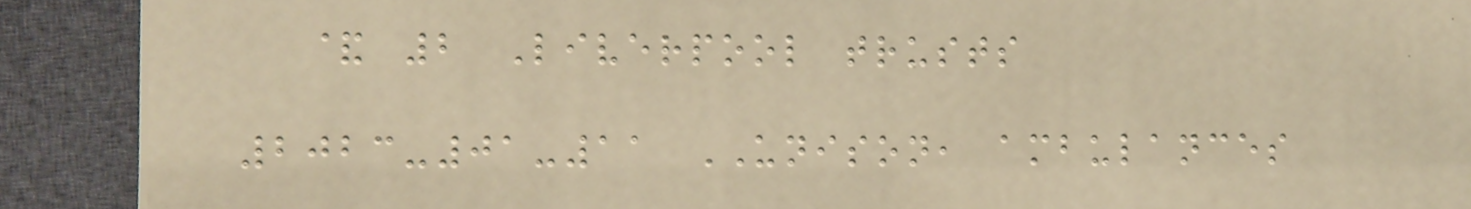& 2 Liverpool trusts
2023-01-11 UNISON, ambulances
